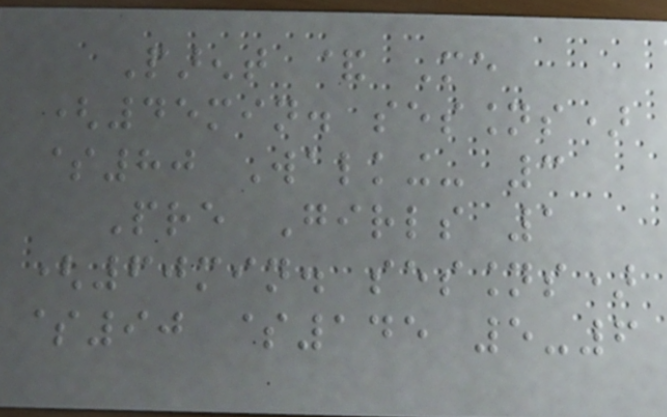Parent & Me
(45min. sessions)
$80 Walking- 3
Pre Girls 1
(60min. sessions)
$90 $145 5-6
